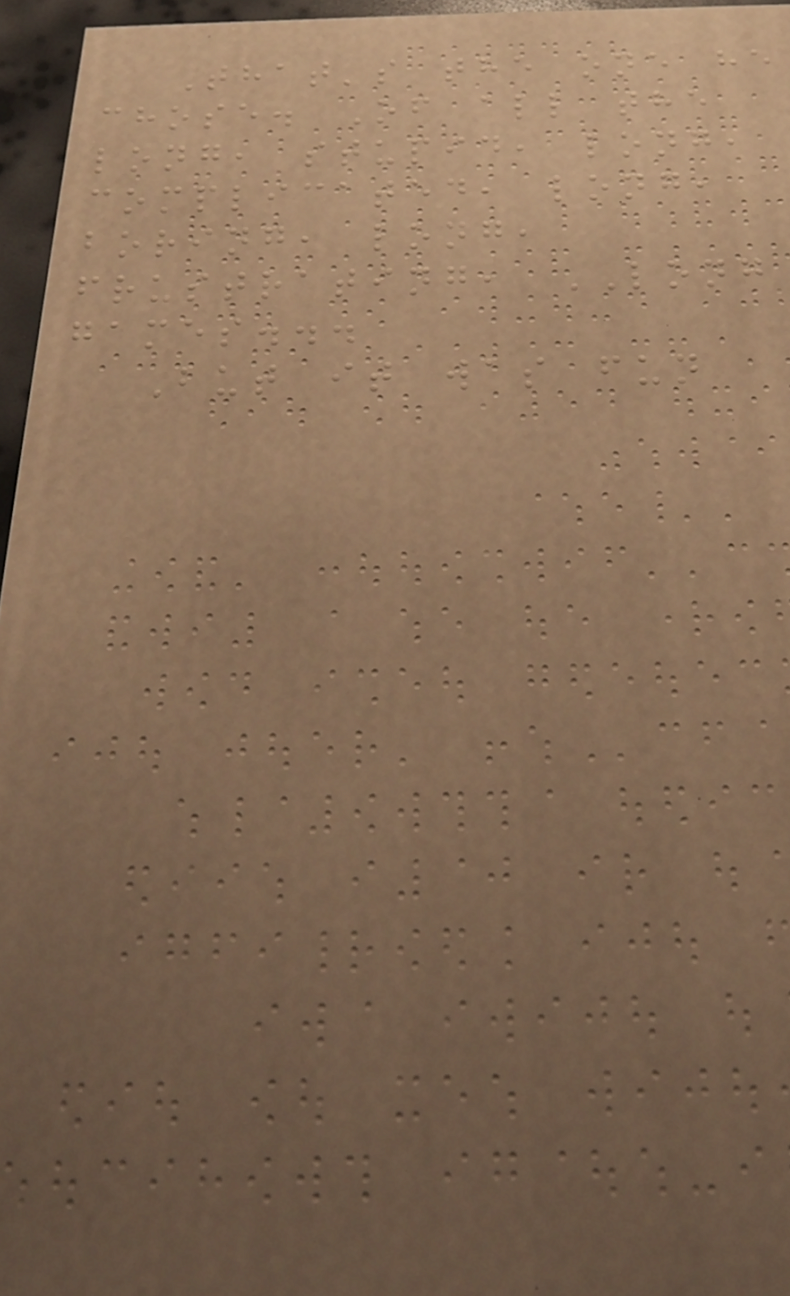That's the one he
chose. Of all the
long, stupid, long,
complicated, long,
boring, long,
frustrating, LONG
games...
But it was fun
